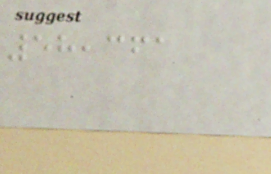58,361
